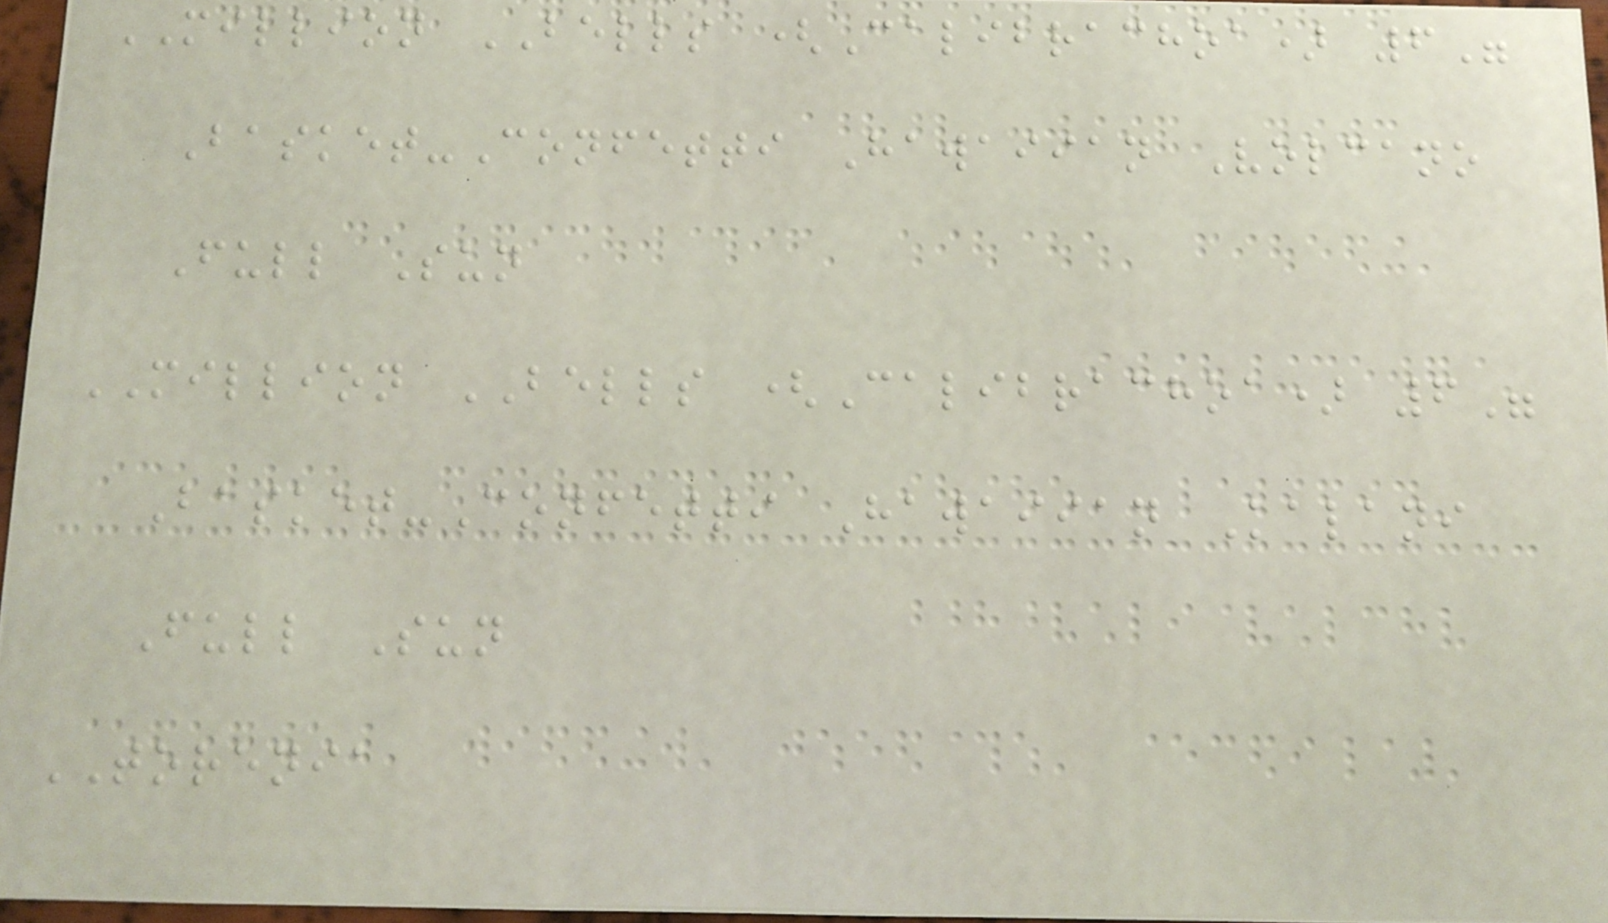MILLION BELLS (Calibrachoa) 6"
Basket-Confetti Hawaiian Volcano
Full Sun
MILLION BELLS (Calibrachoa) 6"
Basket-Confetti Hawaiian Kalani
Full Sun
TORENIA
